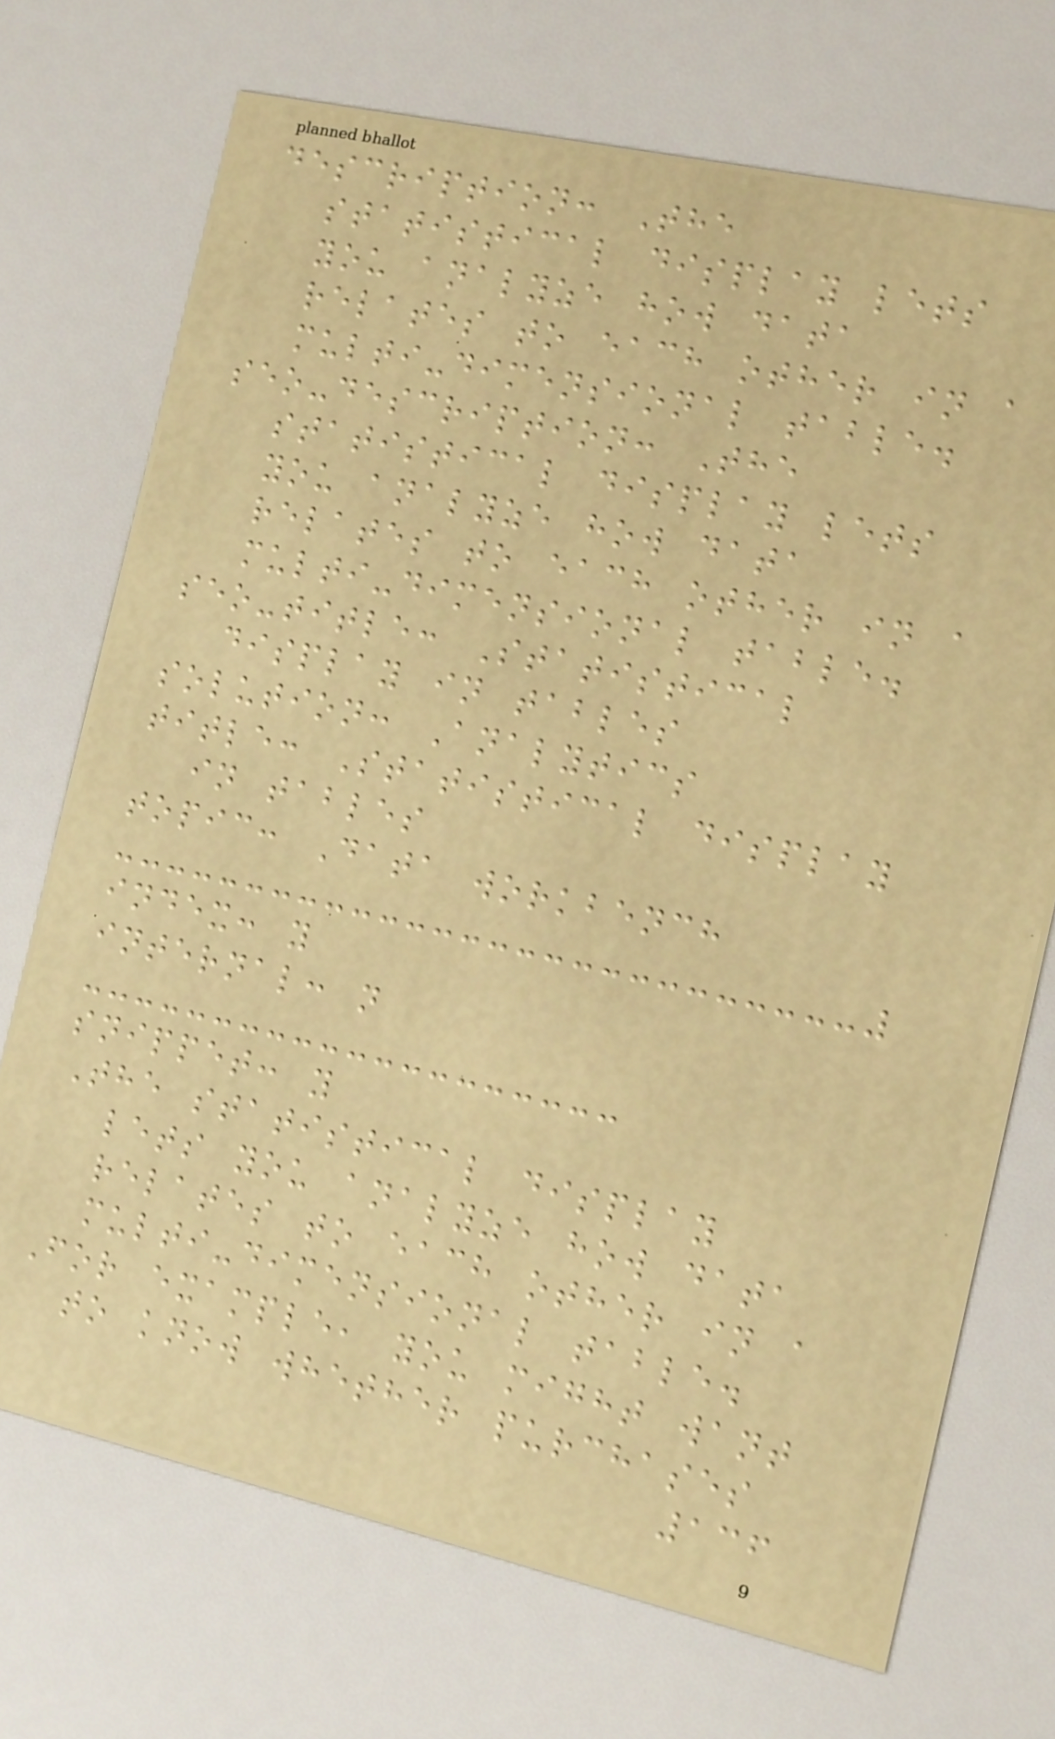description: The
statistical display lets
you analyze how data
relates to each other in a
multi-dimensional table.
seo-description: The
statistical display lets
you analyze how data
relates to each other in a
multi-dimensional table.
seo-title: Statistical
display in tables
solution: Analytics
title: Statistical display
in tables
topic: Data workbench
index: y
internal: n
snippet: y
The statistical display
lets you analyze how data
relates to each other in a
multi-dimensional table.
For example, you might want
to know whether purchases
136
